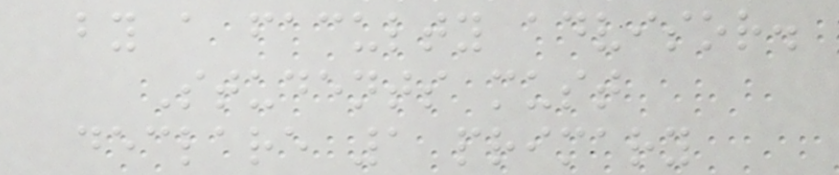by a faculty advisor.
Students must
declare 1 primary
